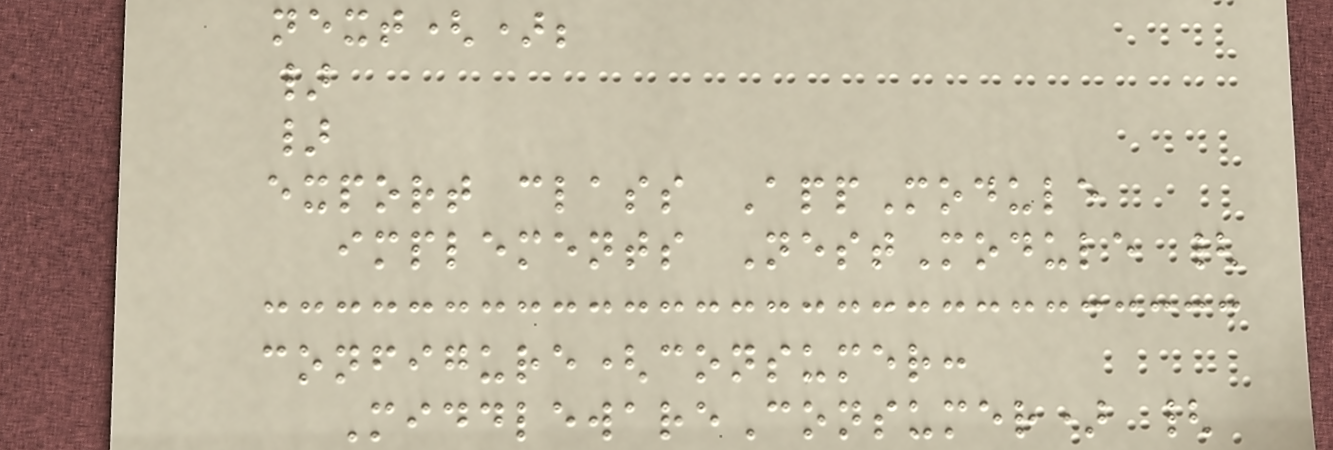next();
}
}
export class AppModule
implements NestModule {
configure(consumer:
MiddlewareConsumer) {
